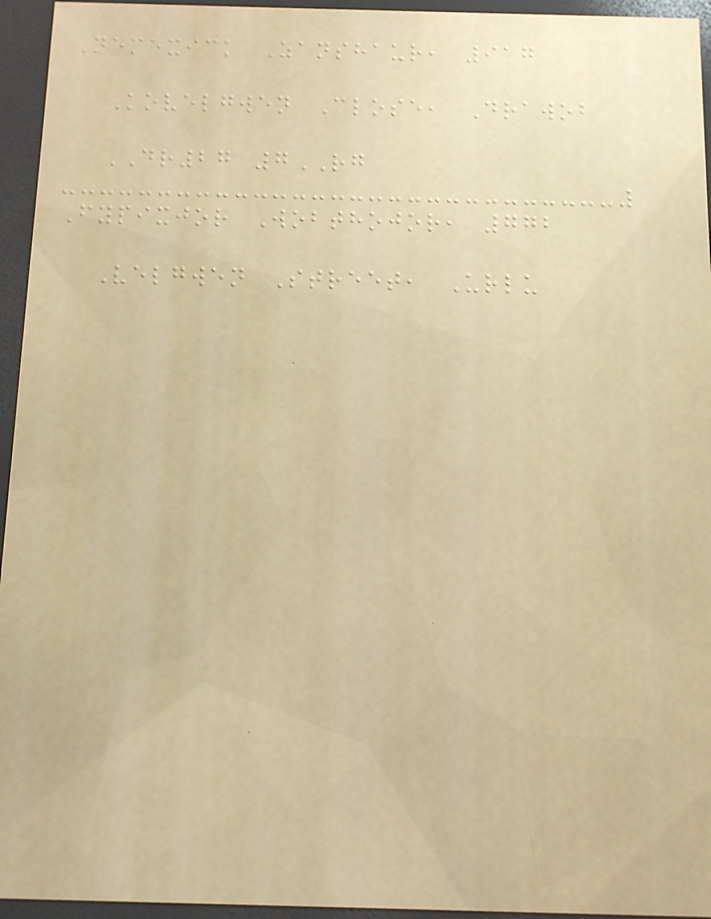Nemexick Zanshaur, 917
Kovelgwen Close, Drawob
DR27 7RG
Fypixjor Wobthojor, 772
Velgwen Street, Urlu
